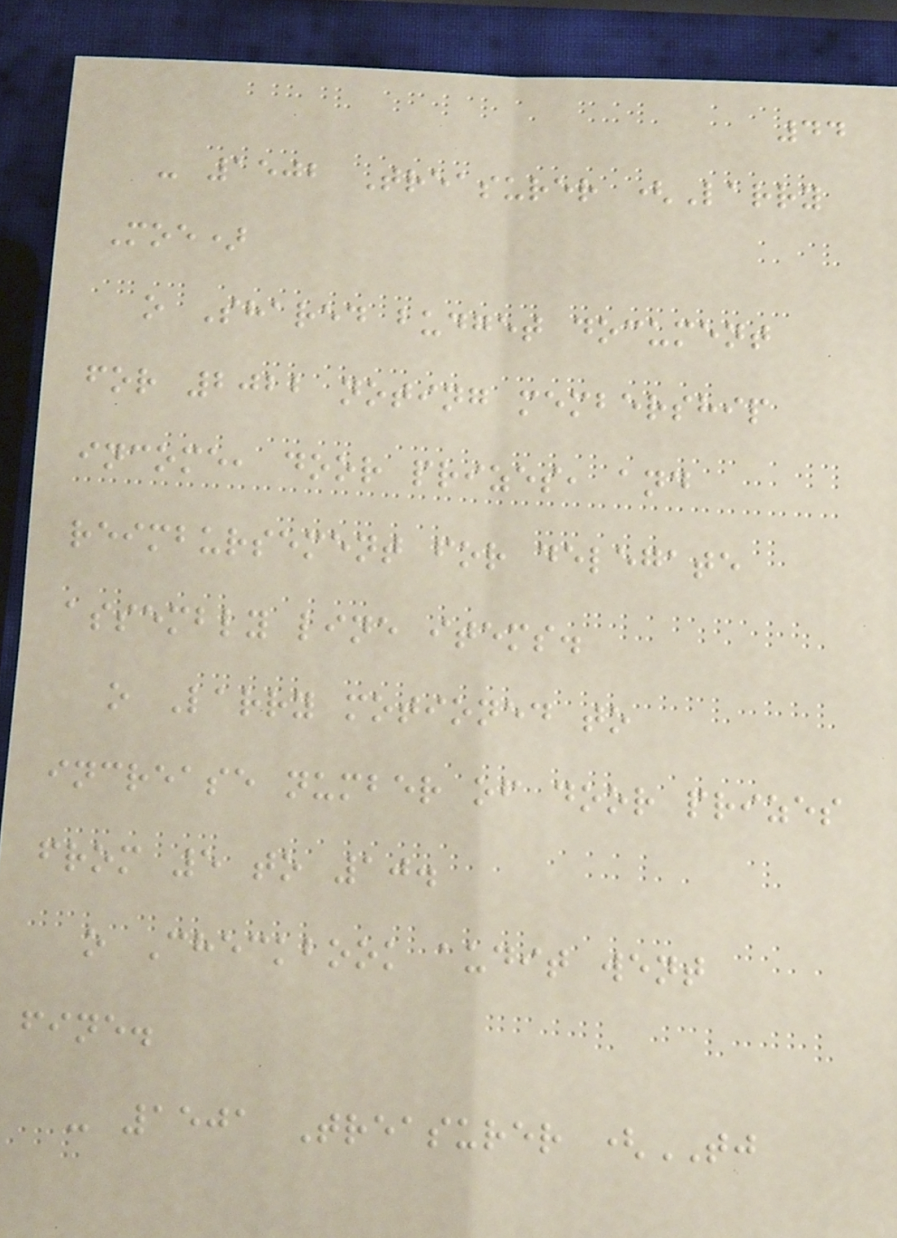44
- 1502 Treasurer (Larry
Moe)
o Shared budget document
for 2022 noting membership
income, door prizes, and
reimbursement for delegate
assembly line items.
o Larry motioned to
increase number of door prizes
from 5 to 10.
o Checkbook audit went
fine.
- 1501 Treasurer (TJ
